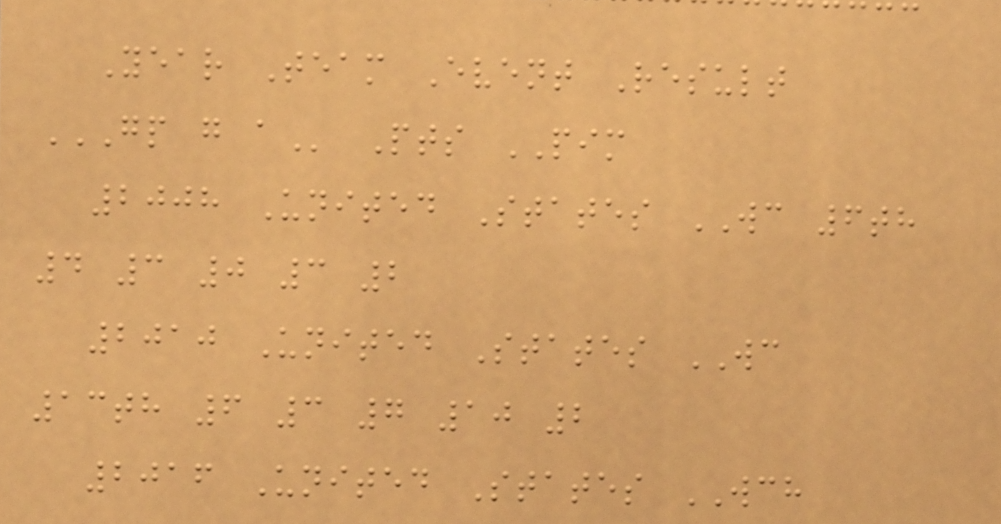Year Team Event Result
GP G A Pts PIM
2008 United States WC 6th
4 3 0 3 2
2010 United States WC
13th 6 3 7 10 2
2016 United States WCH
